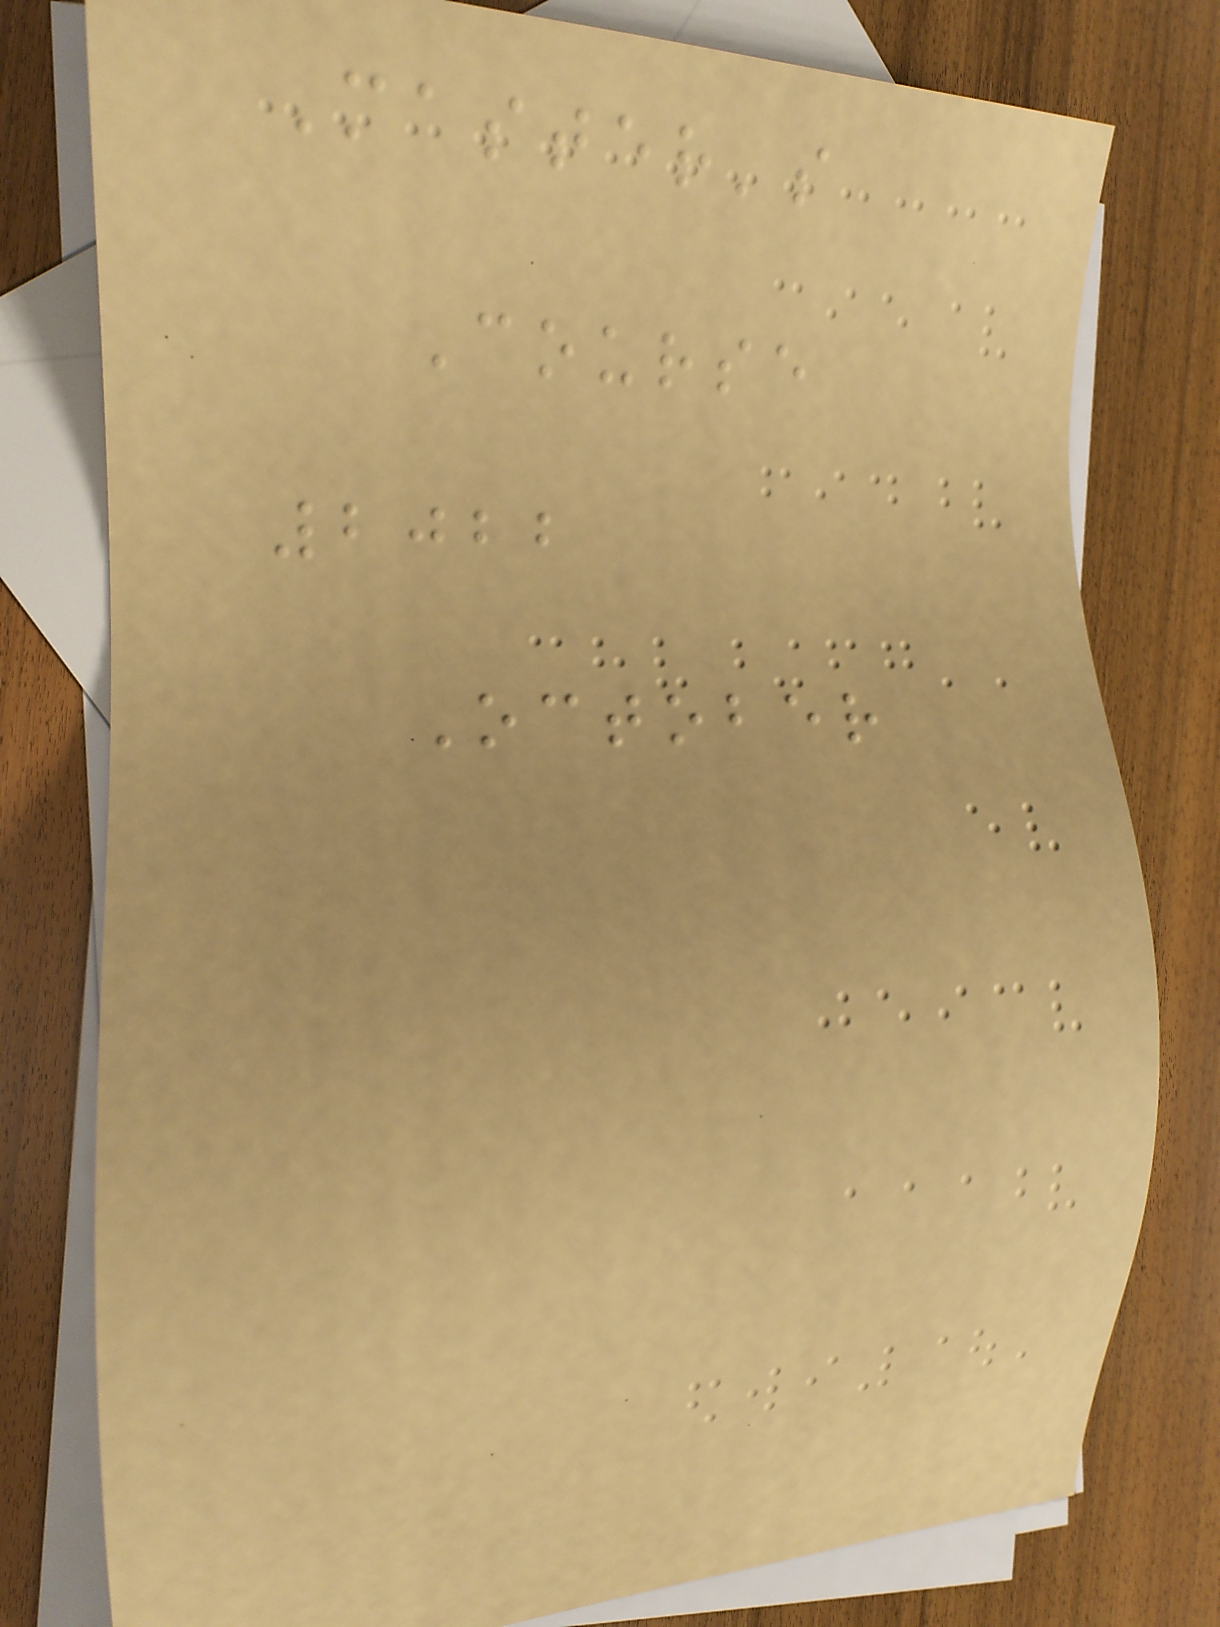Master's
Course
2022
October
